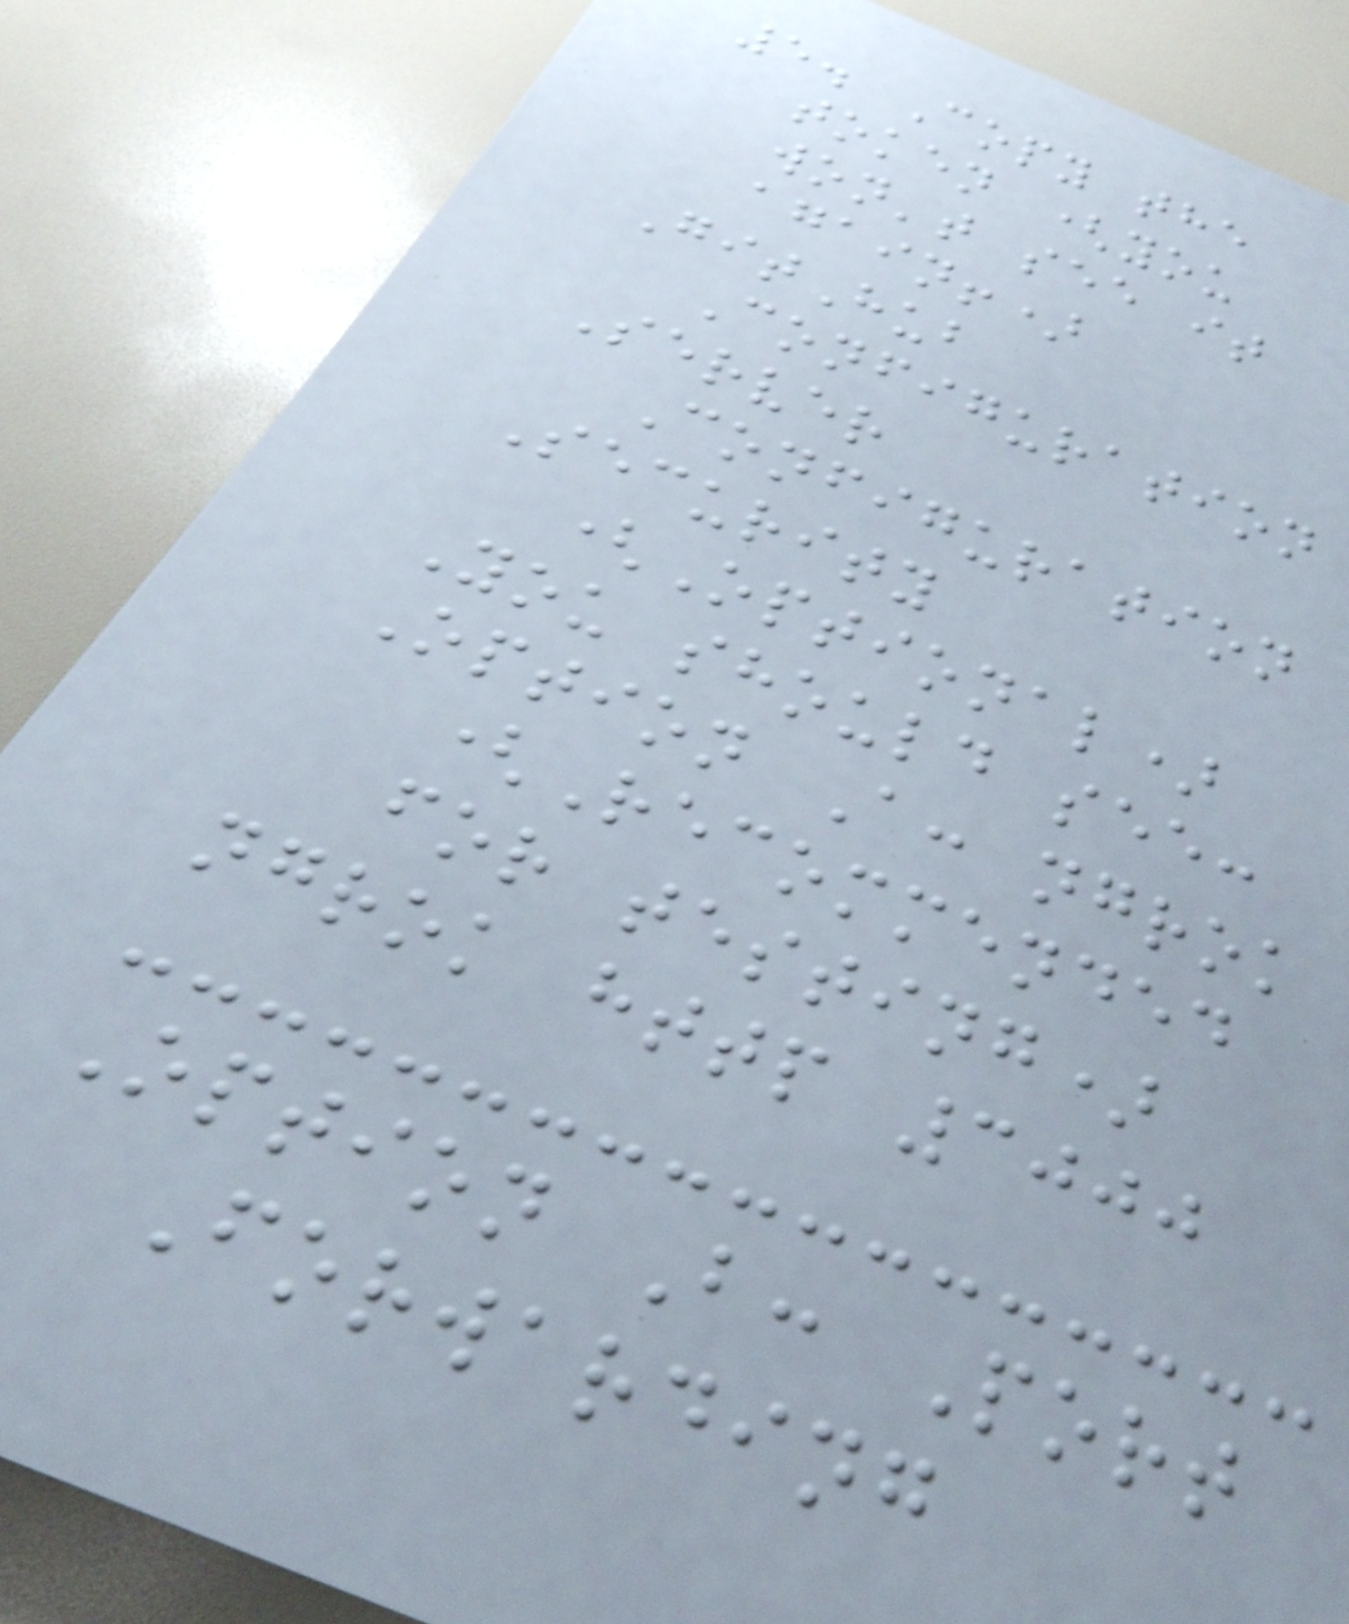5. Copy the
token (you
won't see it
again!)
GitHub
Configuration
Server
Configuration
Security
(Optional)
You should see:
Option A: ngrok
(Recommended
for testing)
ngrok http 3000
Option B: Port
Forwarding
